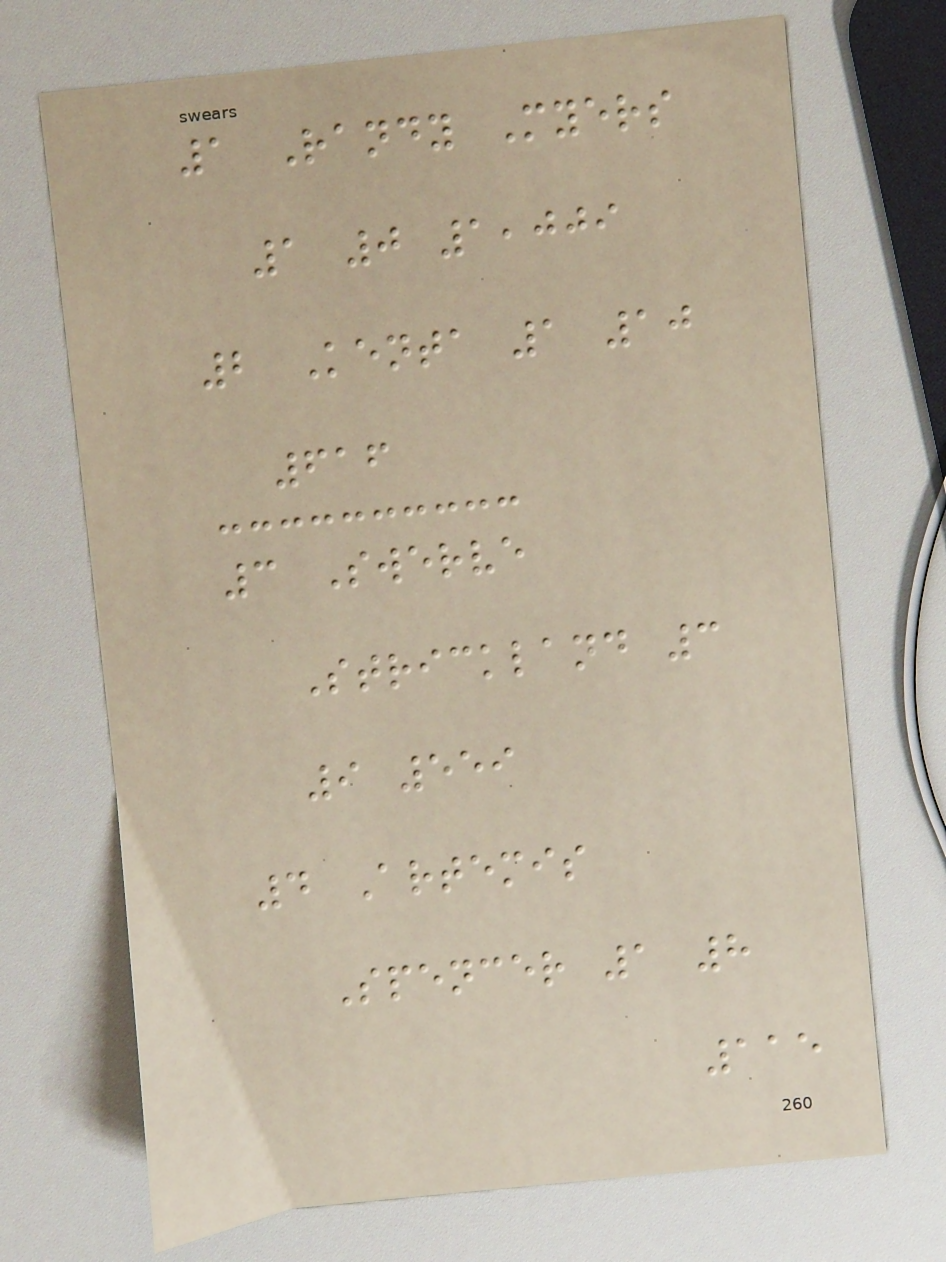1 Randy Myers
1 0 1,009
2 Kenta 1 10
616
3 Swerve
Strickland 3
9 559
4 Artemis
Spencer 1 8
115
